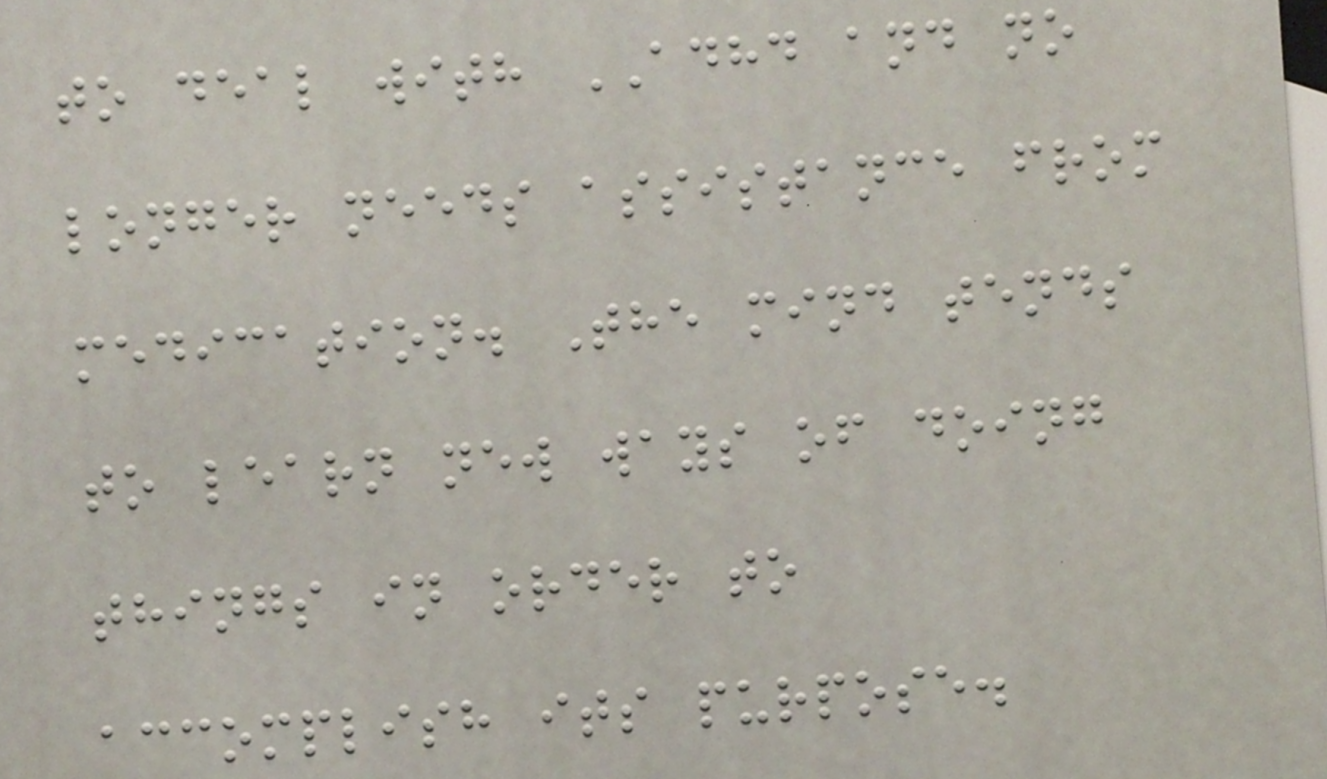to deal with ADHD and no
longer needs assistance from
medication. The mind tends
to learn new ways of doing
things in order to
accomplish its purpose.
